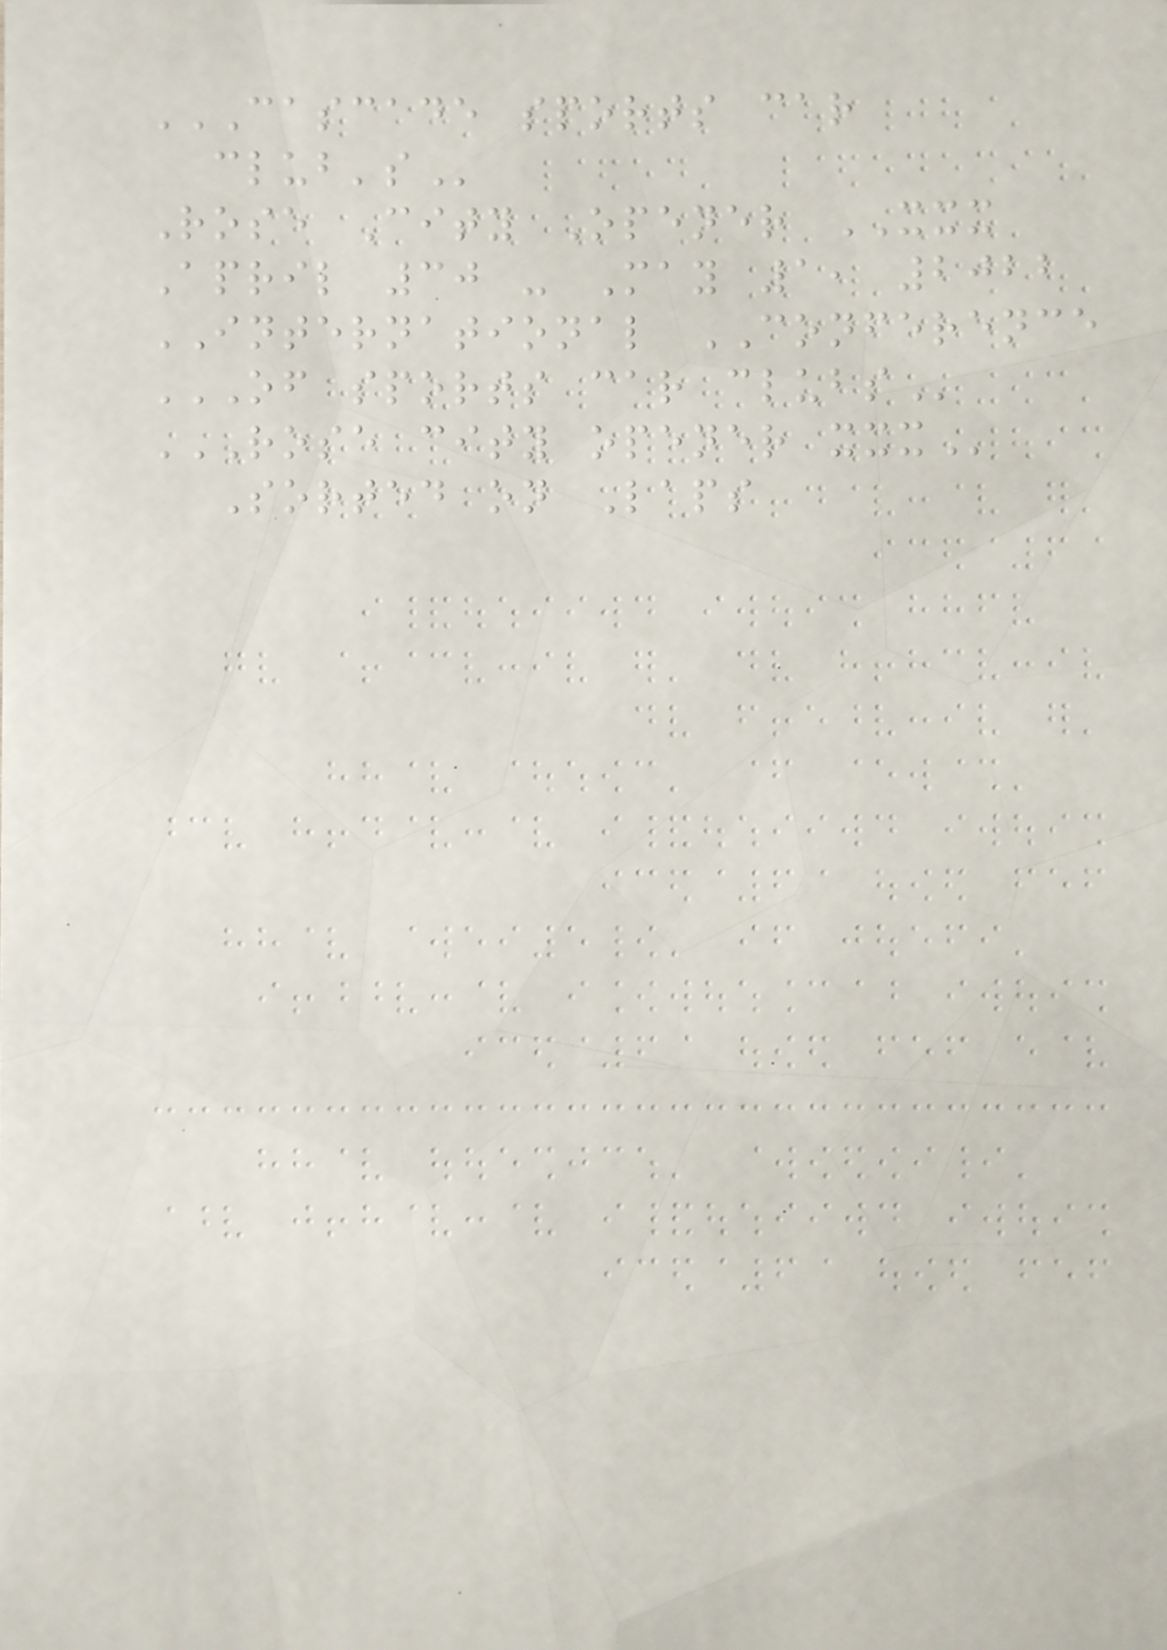CASCADE SPORTS CAR
CLUB'S
Rose City Opener XXX
April 30 - May 1, 2022
INTERNATIONAL CONFERENCE
OF SPORTS CAR CLUBS
ROSE CITY OPENER XXX
Sorted on Laps
